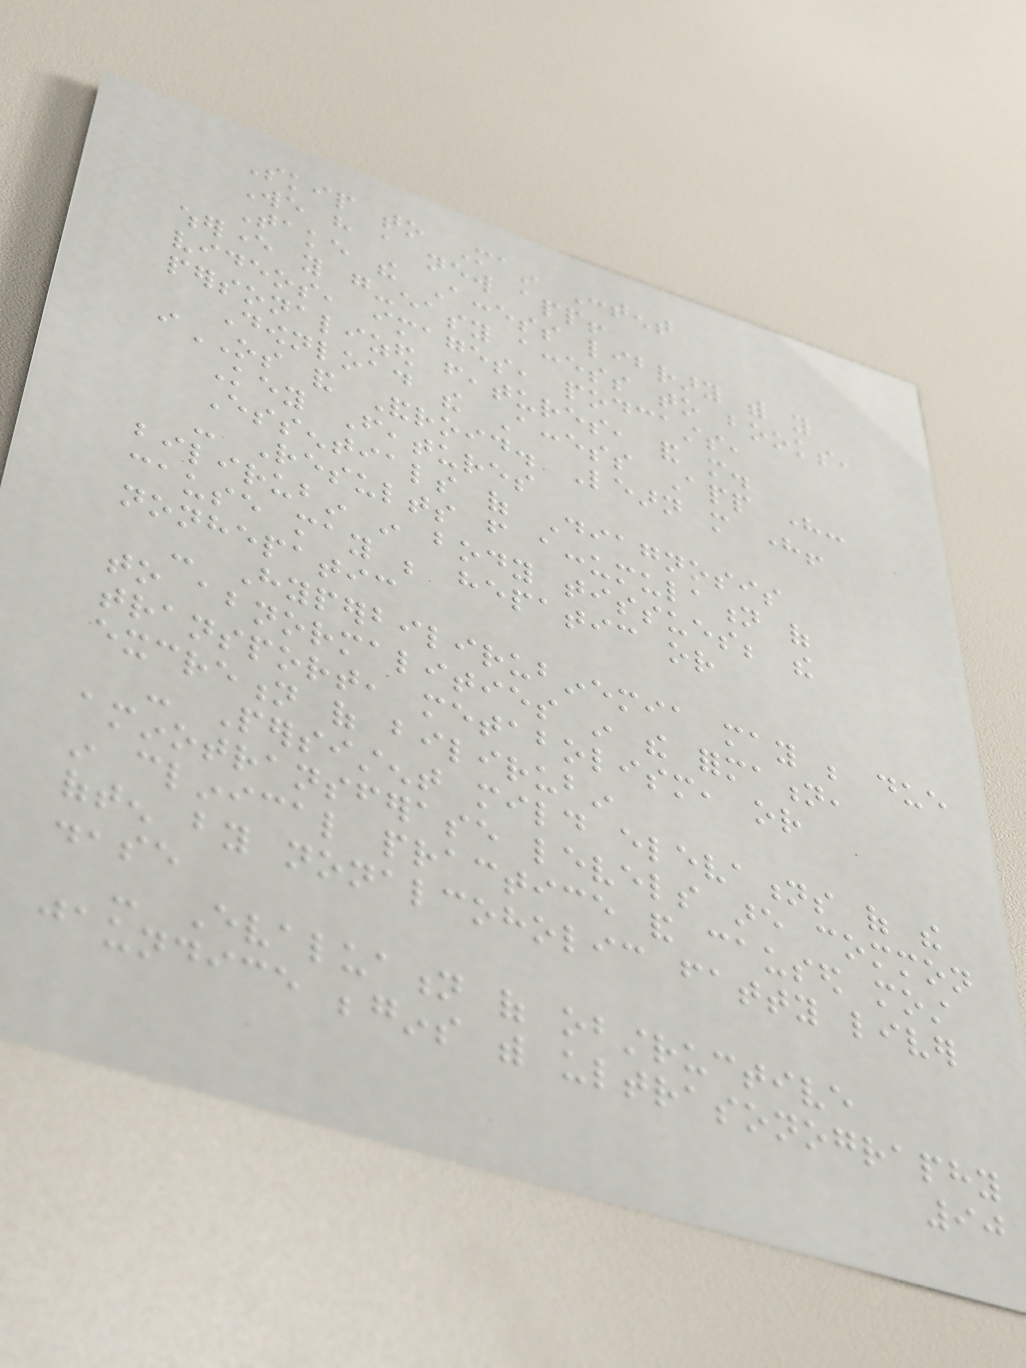Skip to Main Content
We have a new app!
Take the Access library with you
wherever you go-easy access to books,
videos, images, podcasts,
personalized features, and more.
Download the Access App here:
iOS and Android. Learn more here!
Key Features
Essentials of Diagnosis
- Results from accumulation of
bilirubin in body tissues; the
cause may be hepatic or
nonhepatic
- Hyperbilirubinemia may be due
to abnormalities in the formation,
transport, metabolism, or
excretion of bilirubin
- Persistent mild elevations of the
aminotransferase levels are common
in clinical practice and caused most
often by nonalcoholic fatty liver
disease
- Evaluation of obstructive
jaundice begins with ultrasonography
90
